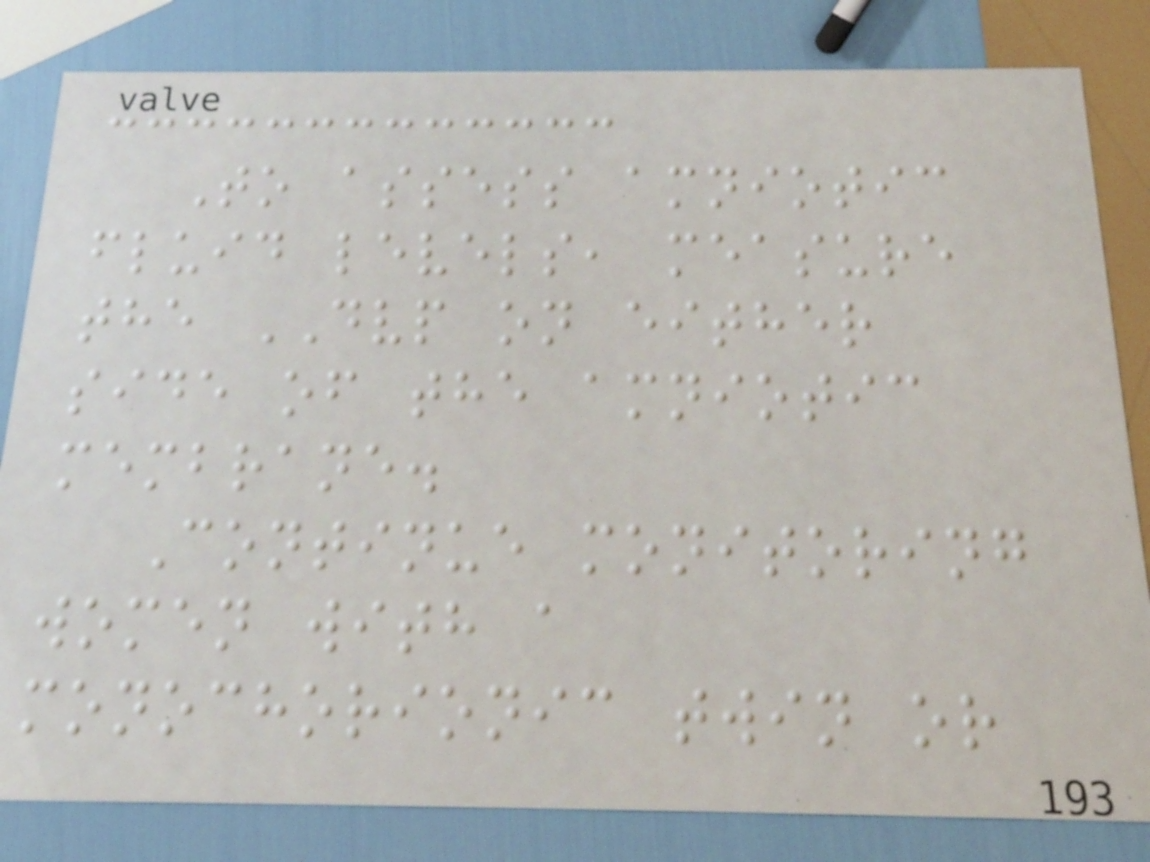To assess amniotic
fluid levels, measure
the DVP on either
side of the amniotic
membrane.
Continue monitoring
women with a
monochorionic twin or
